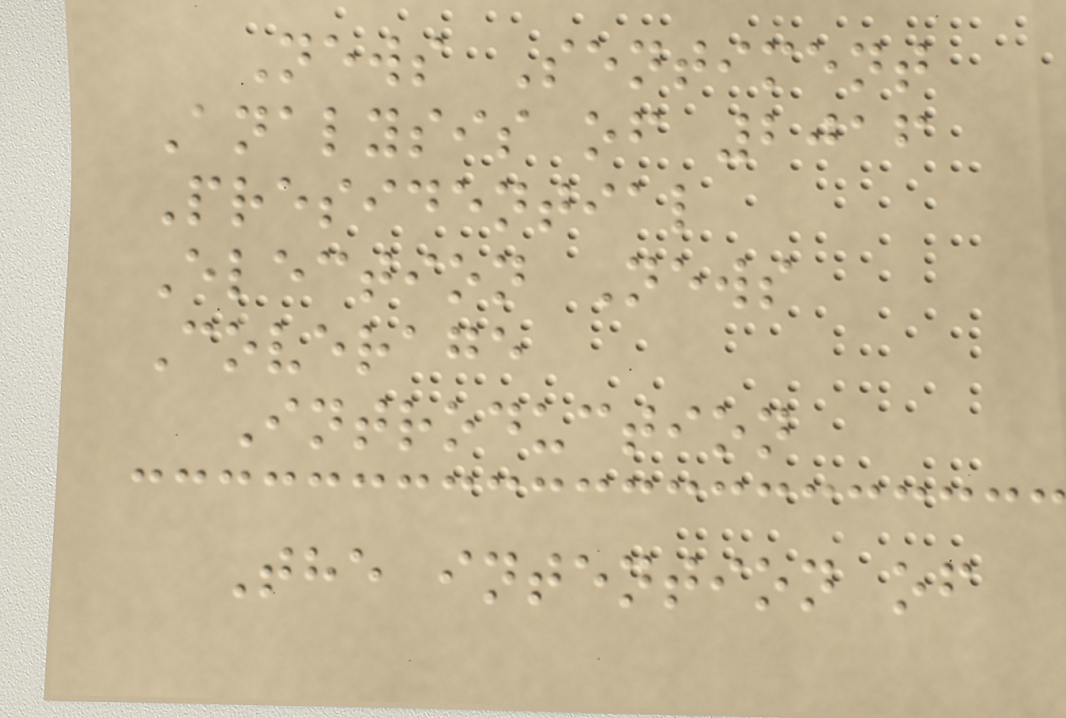News Sentiment
Analysis of 2016
Presidential
Election News
Coverage
Introduction
The intention of
